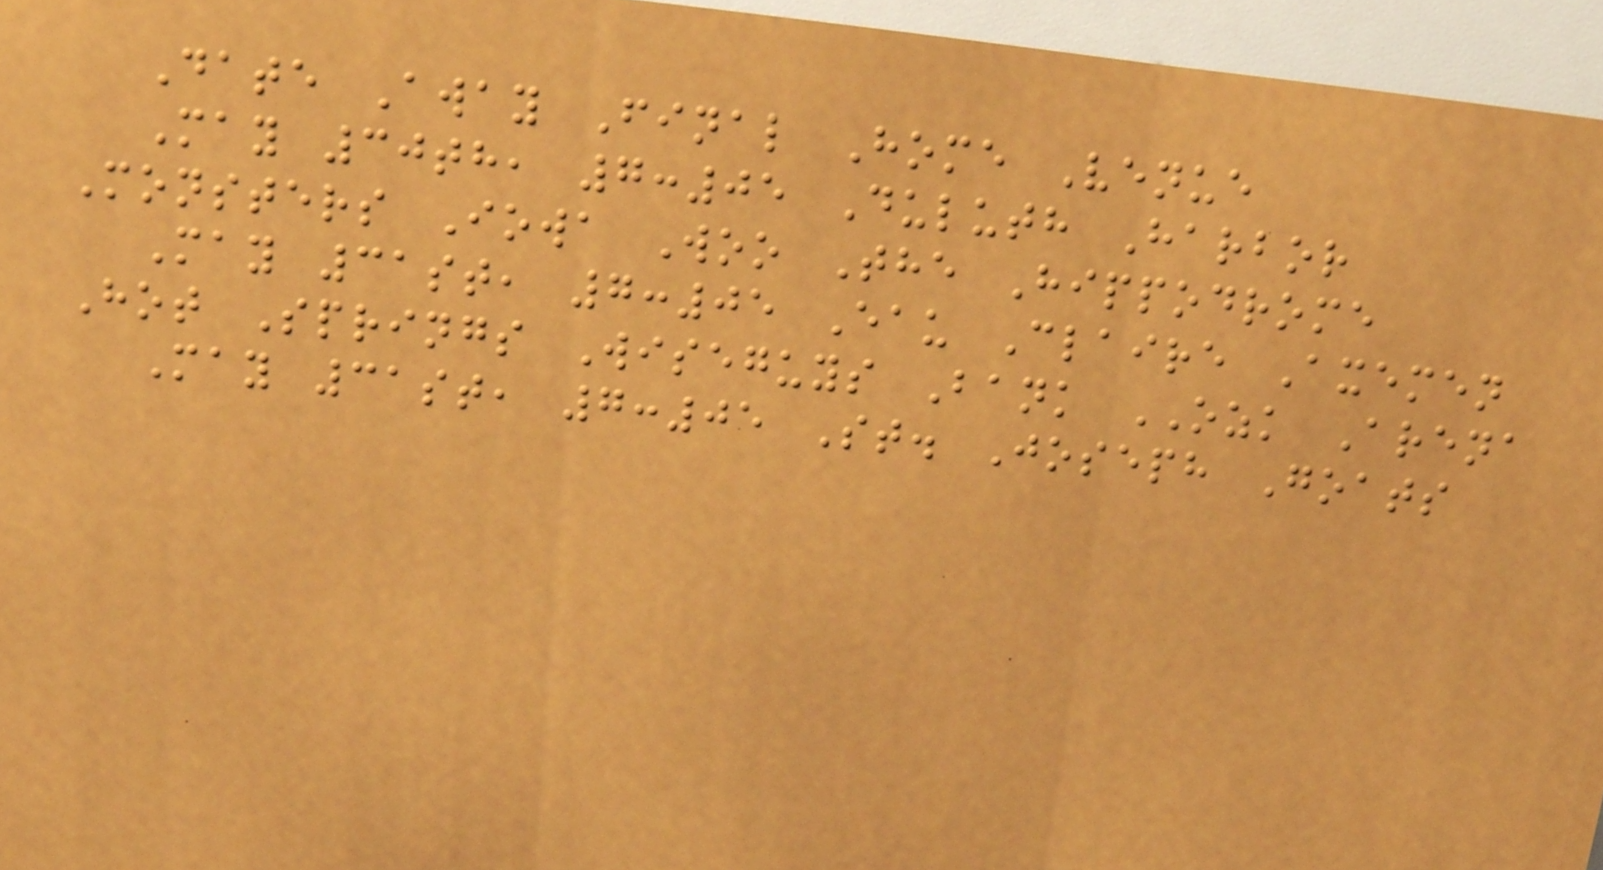Date Away Final Home Venue
May 30th, 7:05 Duluth Harbor
Monsters Iowa Woo The Hippodrome
May 31st, 7:05 Eau Claire Axemen
Hot Springs Wiseguys Bank OZK Arena
May 31st, 7:05 St. Joseph Goats
